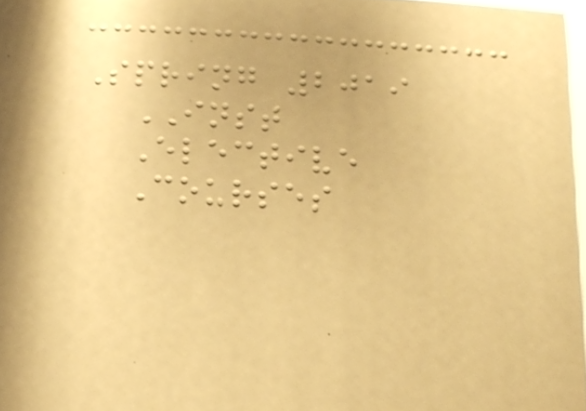Spring 2019
INST
Elective
Courses
